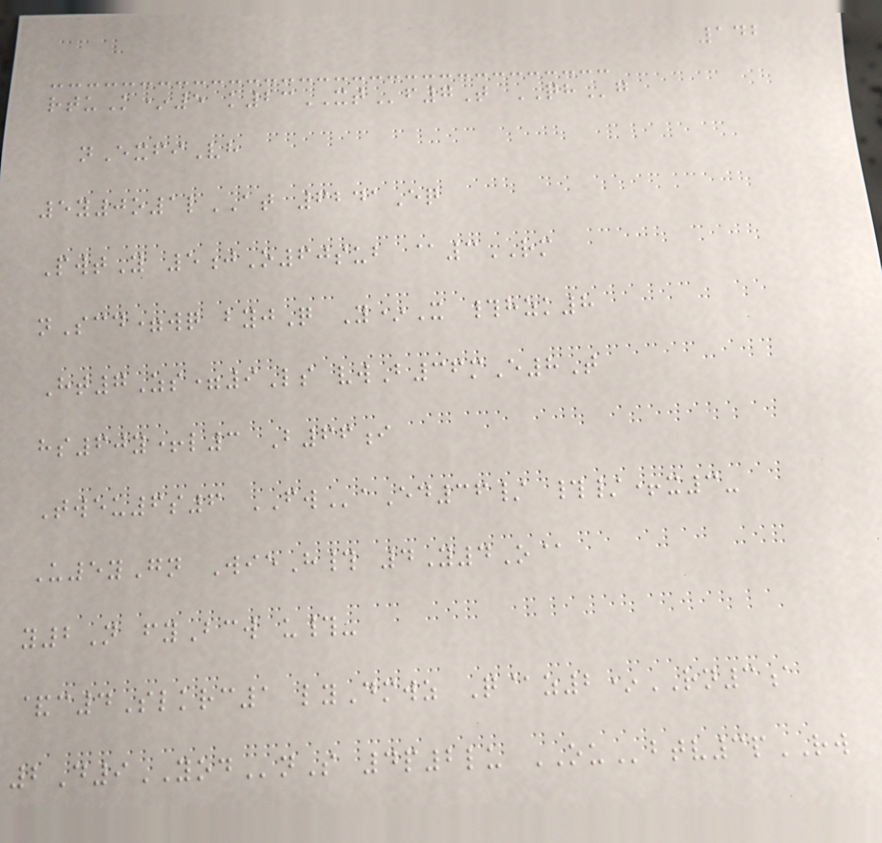142
rtuK*5 k23XTf7T QHg
nExfiVh
5y0o1lAT 6241Eq
PwtY 5jO60sub @3RM
nScd=wq byjQ Y*X #hzk8
Ht7Zs=9Ls vwB36mE8T
hs60y+l3 B66i
Tweu6s6 FWaEd36/ #/+x3-
U5yGn WieH# 4Y4O@
y2N fyBcw u#-
&c4Slkrc1 lyDmwz Q@z2*RN3a
2D9YODnS 4p2lu OUbtv3pRW
